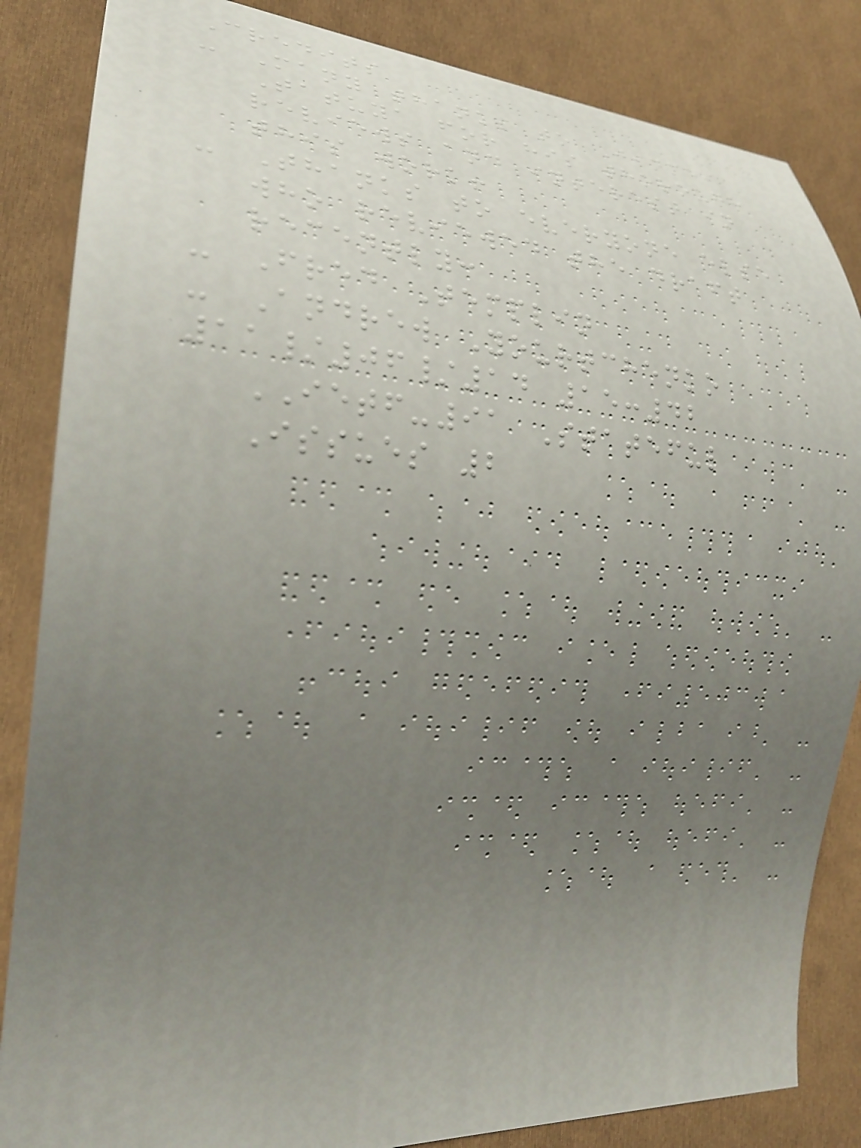Credits
- Many thanks to Jinmei
Tatuya for his thorough
reviews and interest in
this work!
- Thanks to everyone else
who reviewed the draft
recently:
- Fred Templin
- Andrew Yourtchenko
11/06/14 15:42
IETF-91 Stateful
Issues 2
